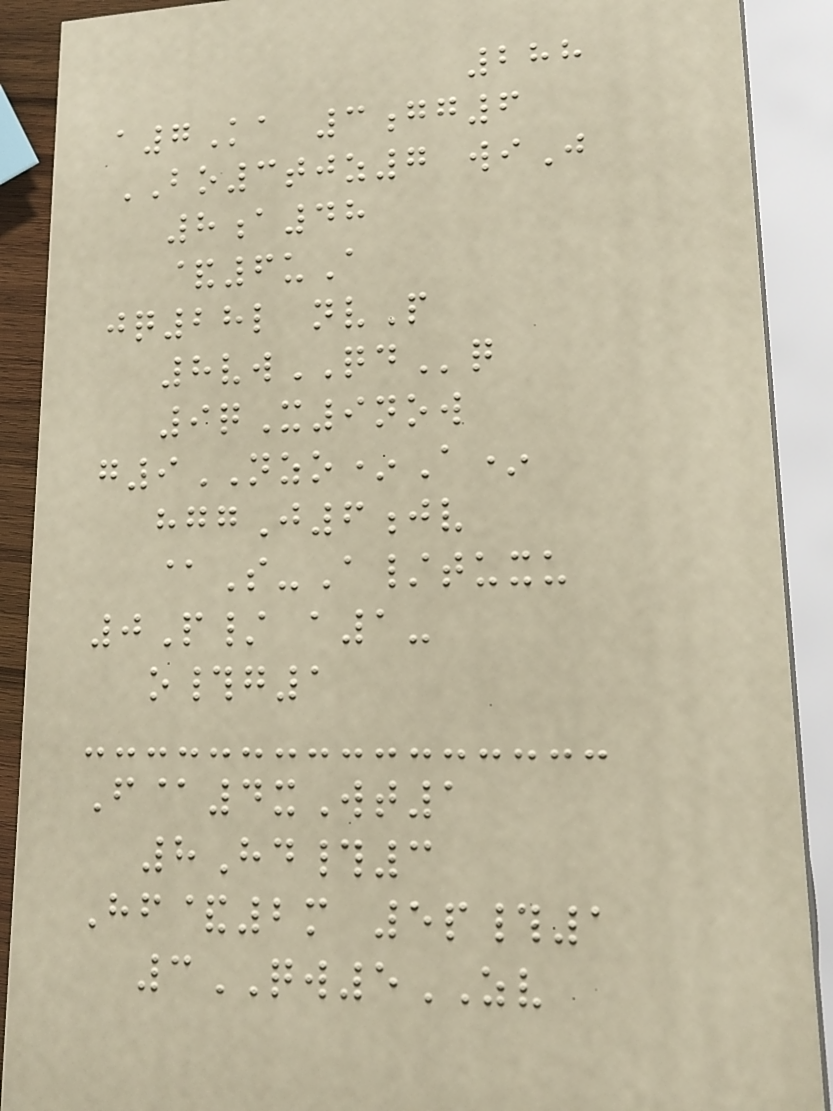288
a7Ka 3gg6
BO3tjz7 wiJ
8a48
&6uA
jq28l nvP
8vwQDq
9qX9now
g9NZO*A*
hggJ6jv
@S-A/tuxu
0P/ a1-
o#g1
F@4xWt1
8Hd#3
Hf&2m 5p#1
3QW5ZV
